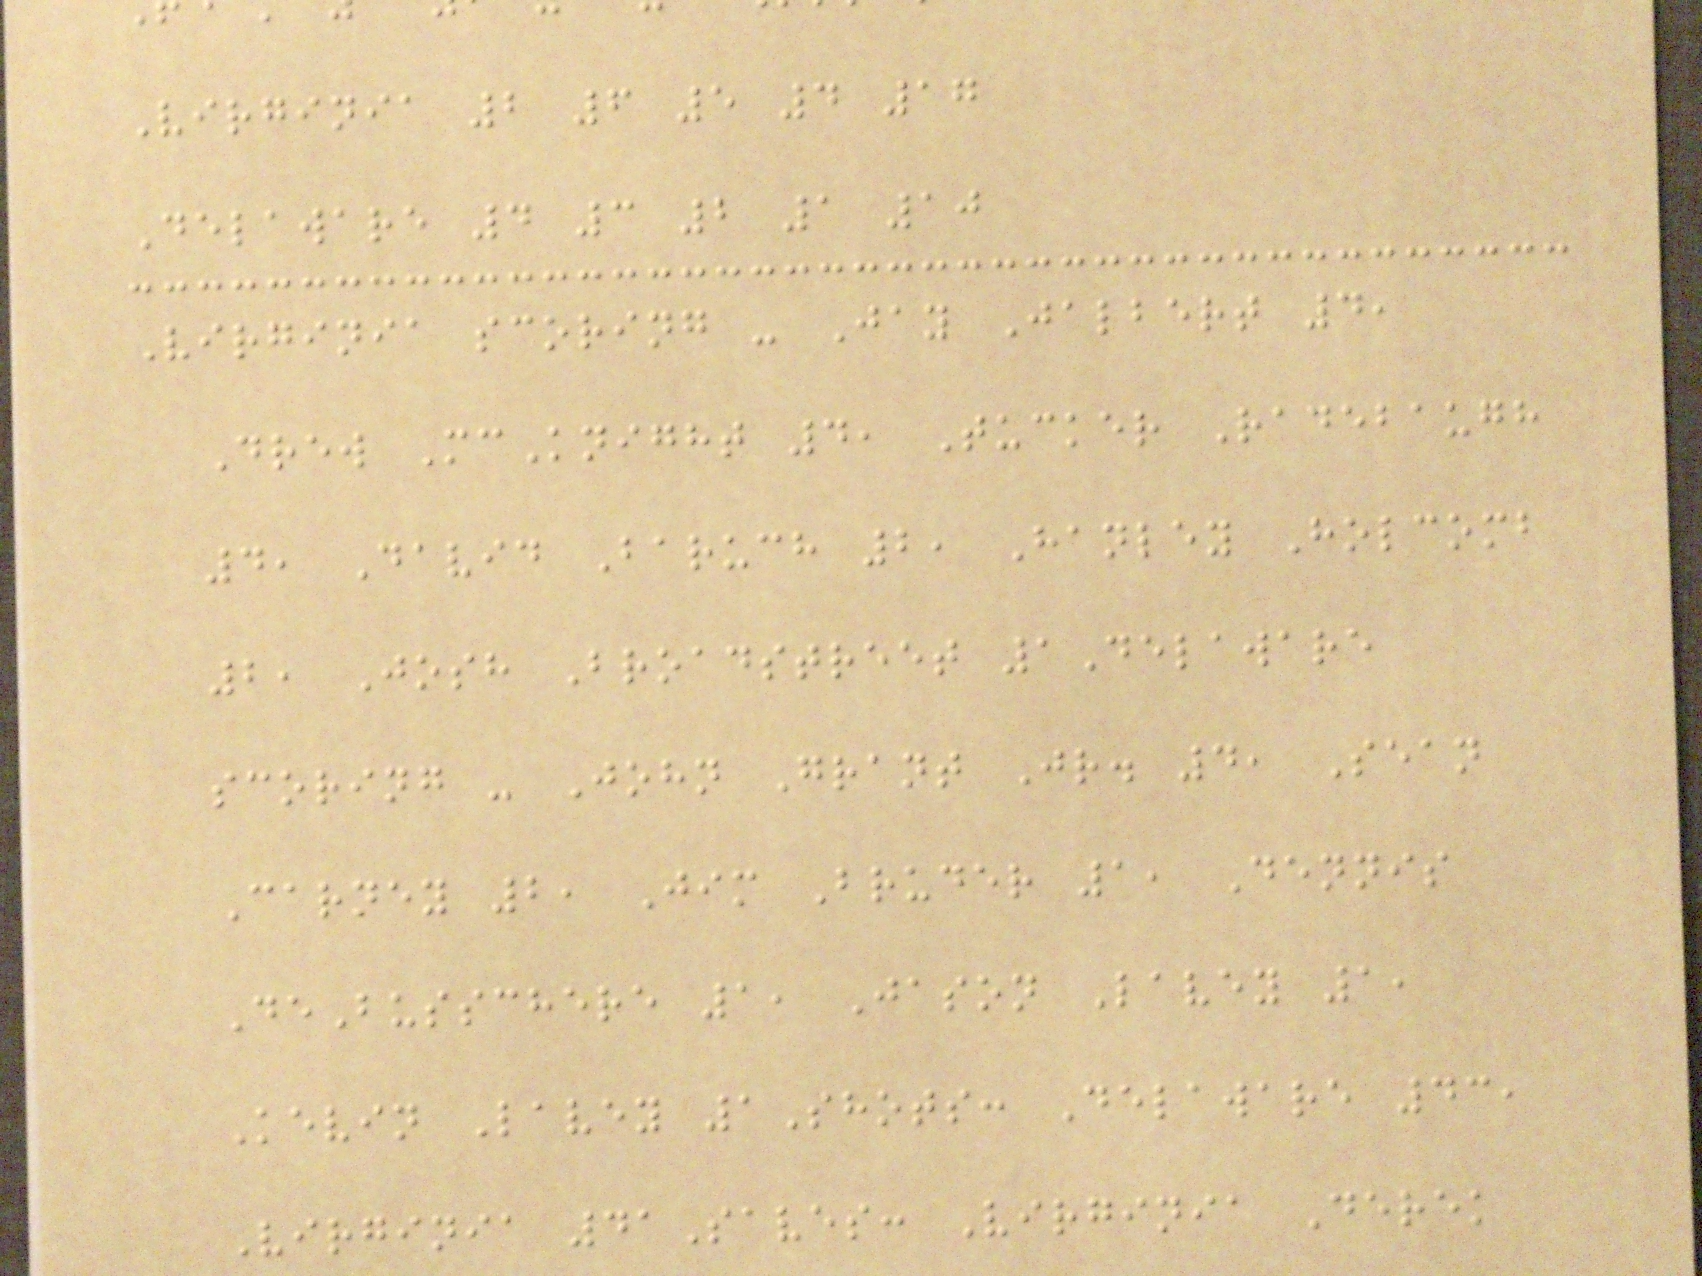Virginia 2 6 5 4 17
Delaware 4 3 2 1 10
Virginia scoring - Jay Jalbert 4,
Drew McKnight 4, Tucker Radebaugh
4, David Baruch 2, Hanley Holcomb
2, Josh Broadstreet 1Delaware
scoring - John Grant Jr. 4, Sean
Carney 2, Jim Bruder 1, Dennis
DeBusschere 1, Jason Lavey 1,
Kevin Lavey 1Shots: Delaware 43,
Virginia 41Saves: Virginia Derek
